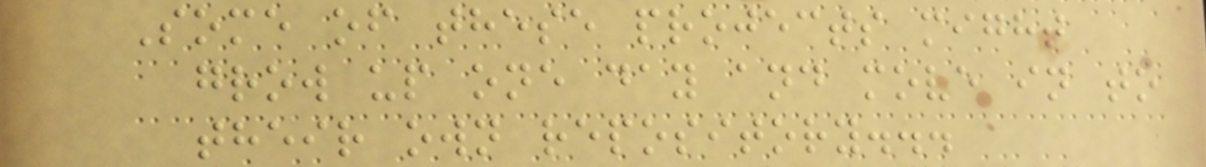Some of these projects might
grow up one day and move in to
their own repository...
